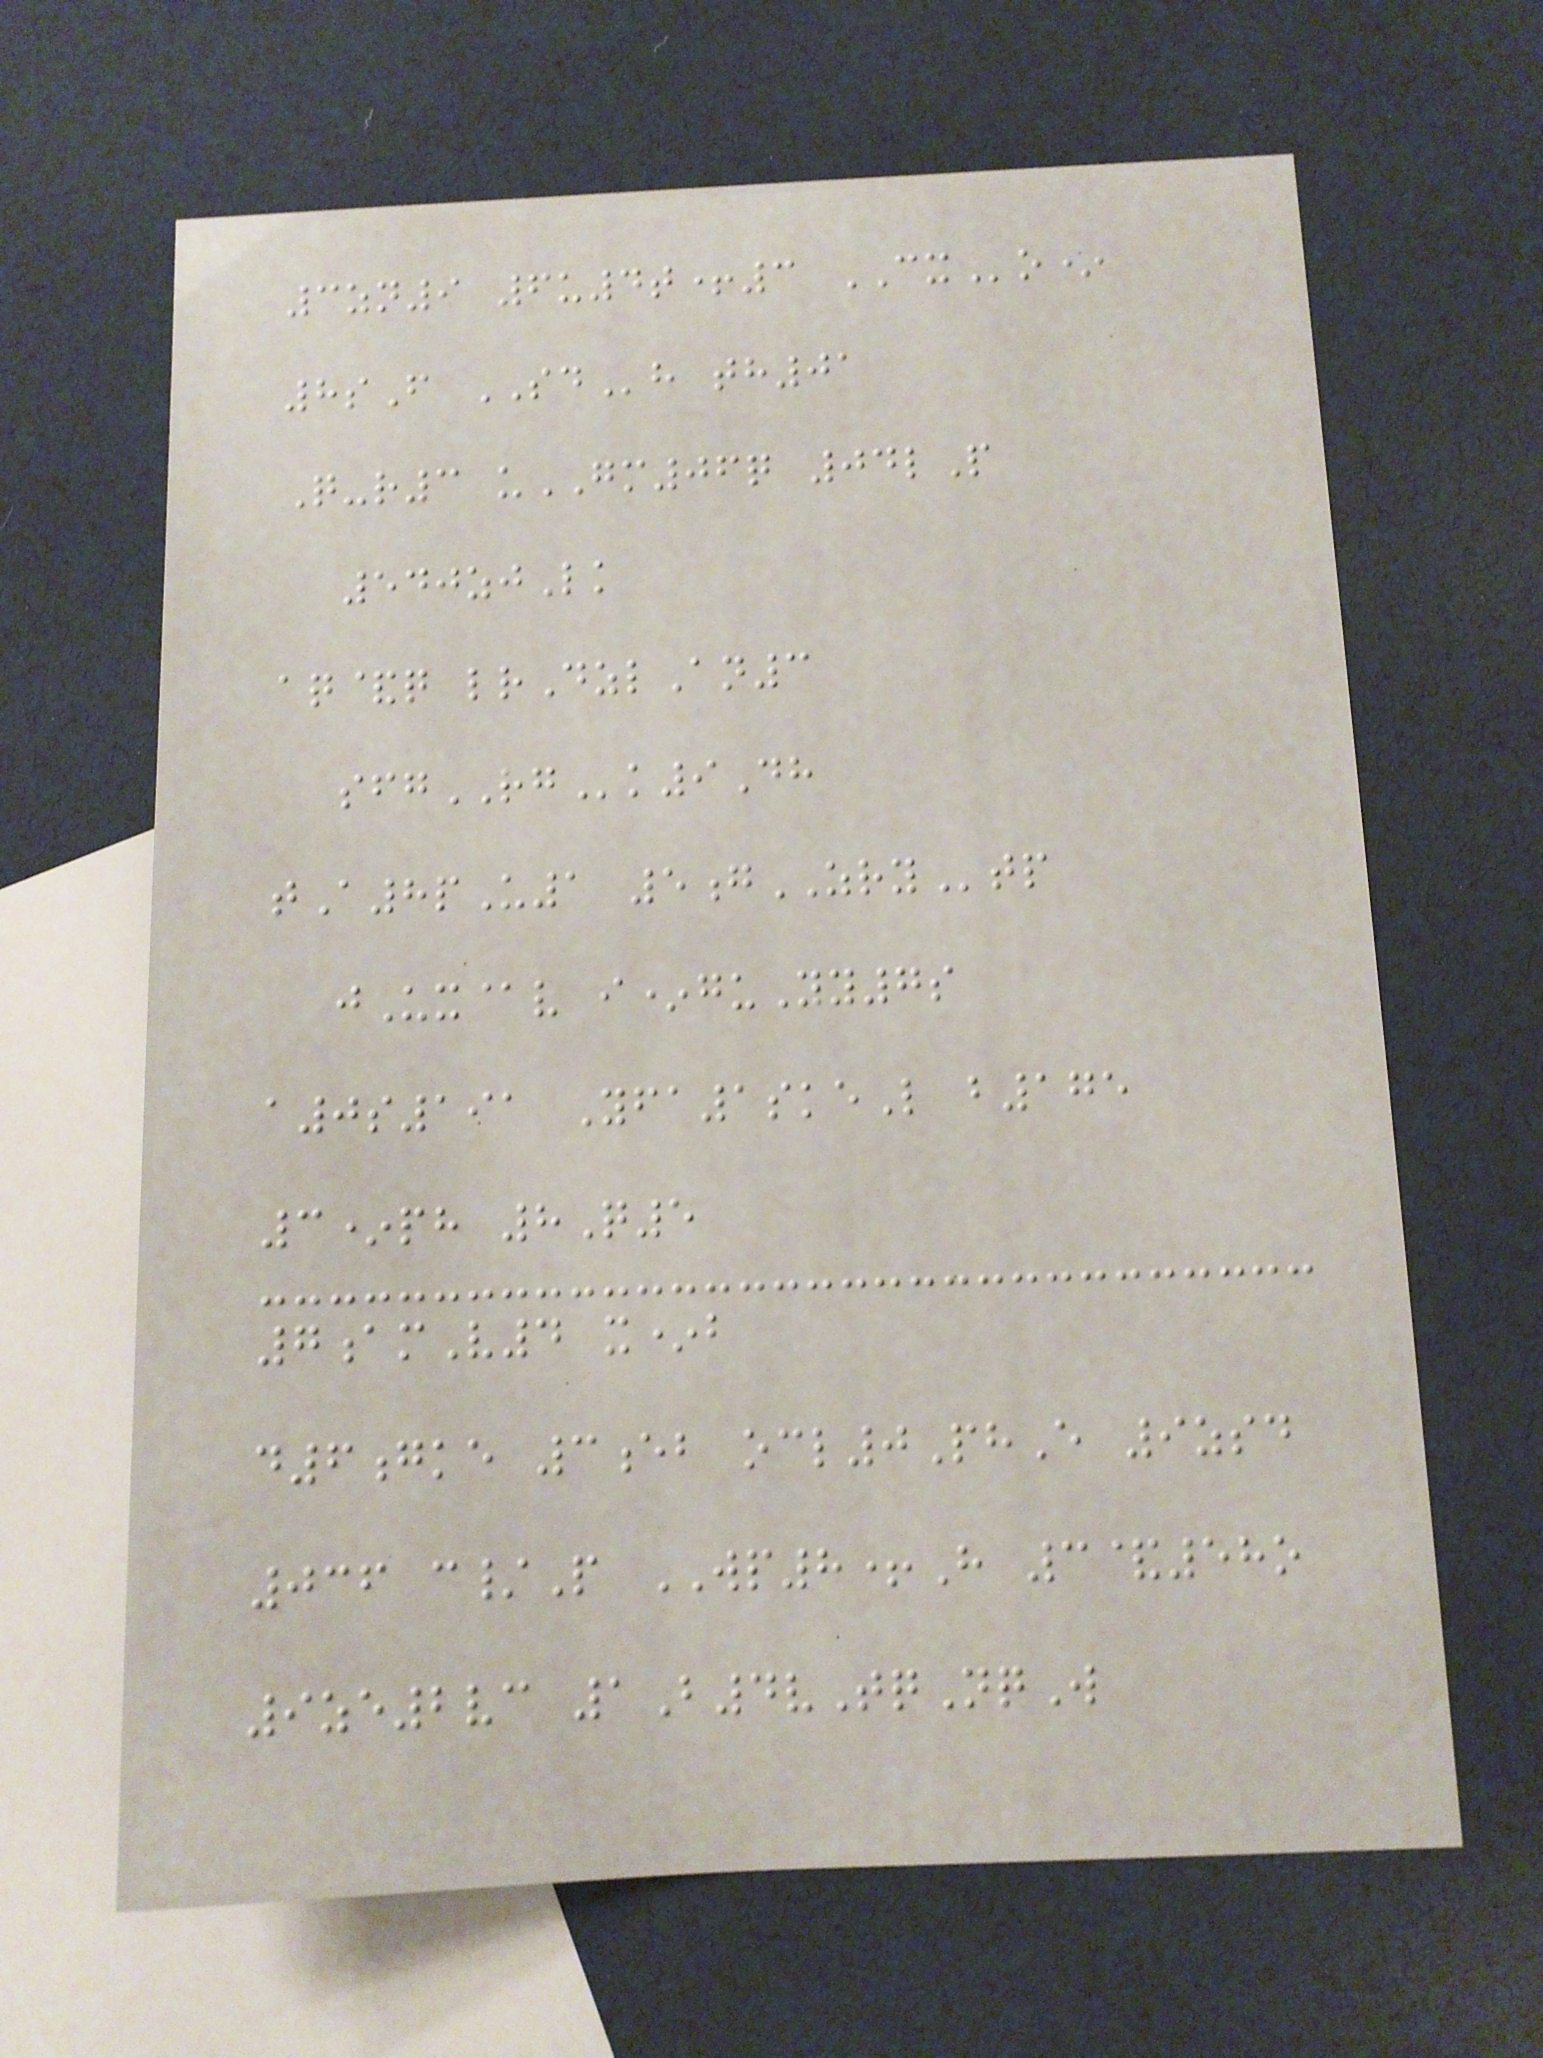3zn9 6u4t+3 CXo*
8sF SDh th01
Q-r3 uGM06q 04lP
540zjLk
aq&q lrDzlAn3
sfgRGk9Dh
tA8pU1 5gZRYtp
jUx@v i*guYy7s
a0s191 Yfa1skeL b175
3*ph 8Q5
7amV4 x*b
d6gke 3eb ocl0PhE 9zsd
036 c/P WP8+H 3&58o
9ze2vc 1B4vTqNqW
